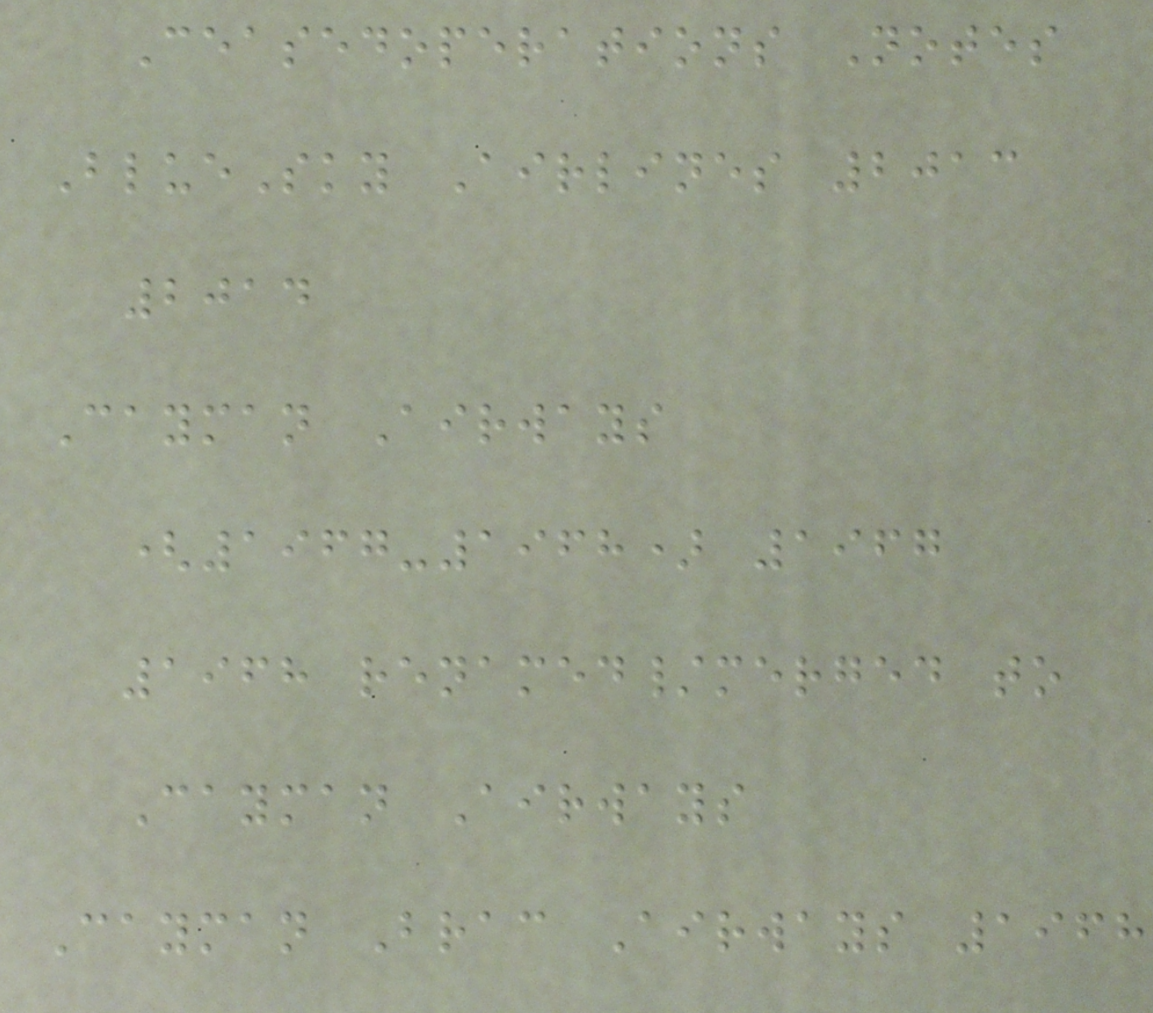Ceasedoperations Notes
BlueSky Airlines 2013
2014
Cayman Airways
(1967-1968) 1967
1968 renamed/merged to
Cayman Airways
Cayman Brac Airways 1968
